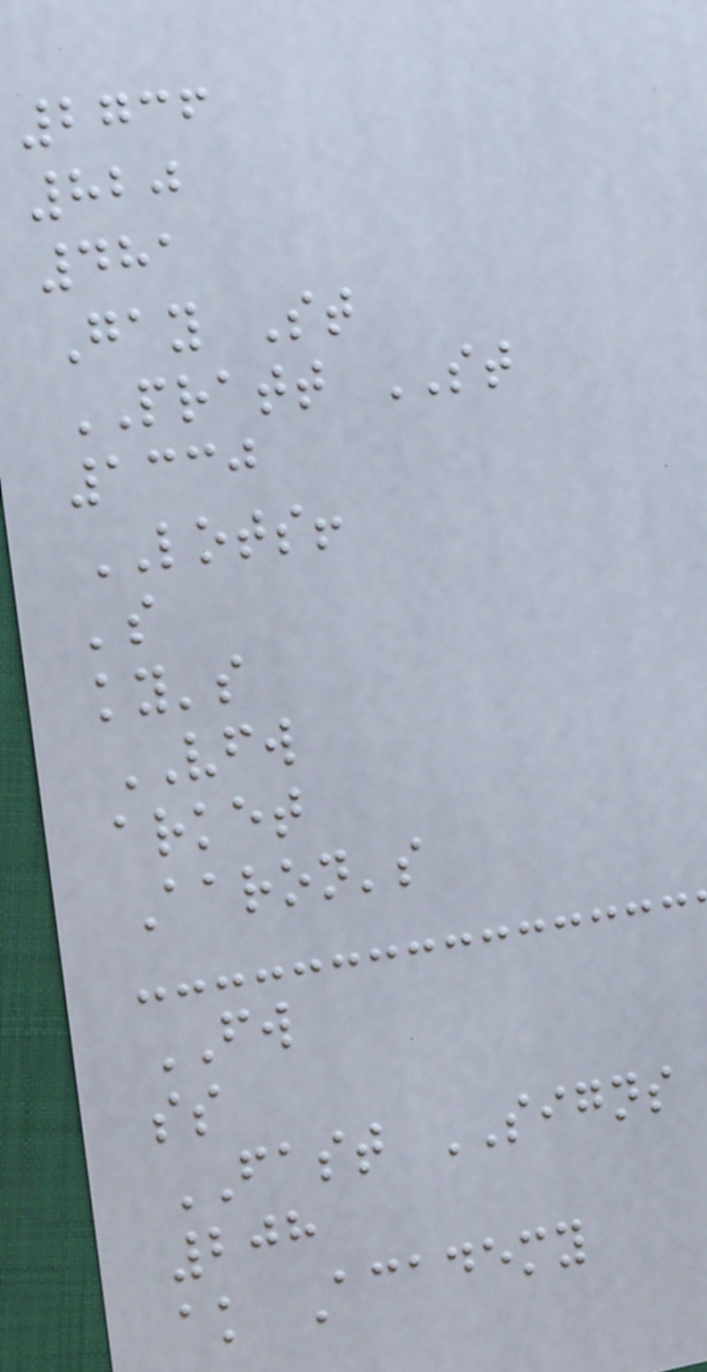2736
820
481
Gay St
PRATT ST
1330
LOTS!
's
ky's
VFW
arket
Aaron's
FW
ss
FAST SIGNS
208
ak Academy
